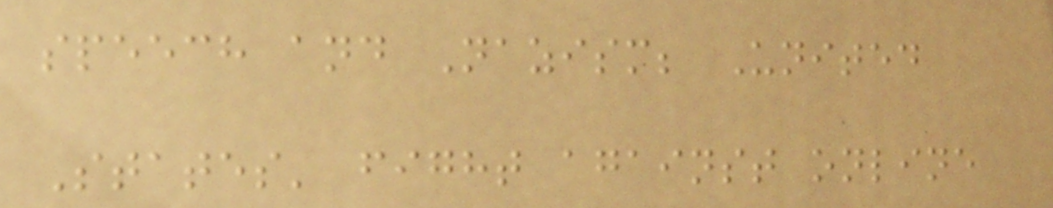speech and Nazism; United
States' fight against online
